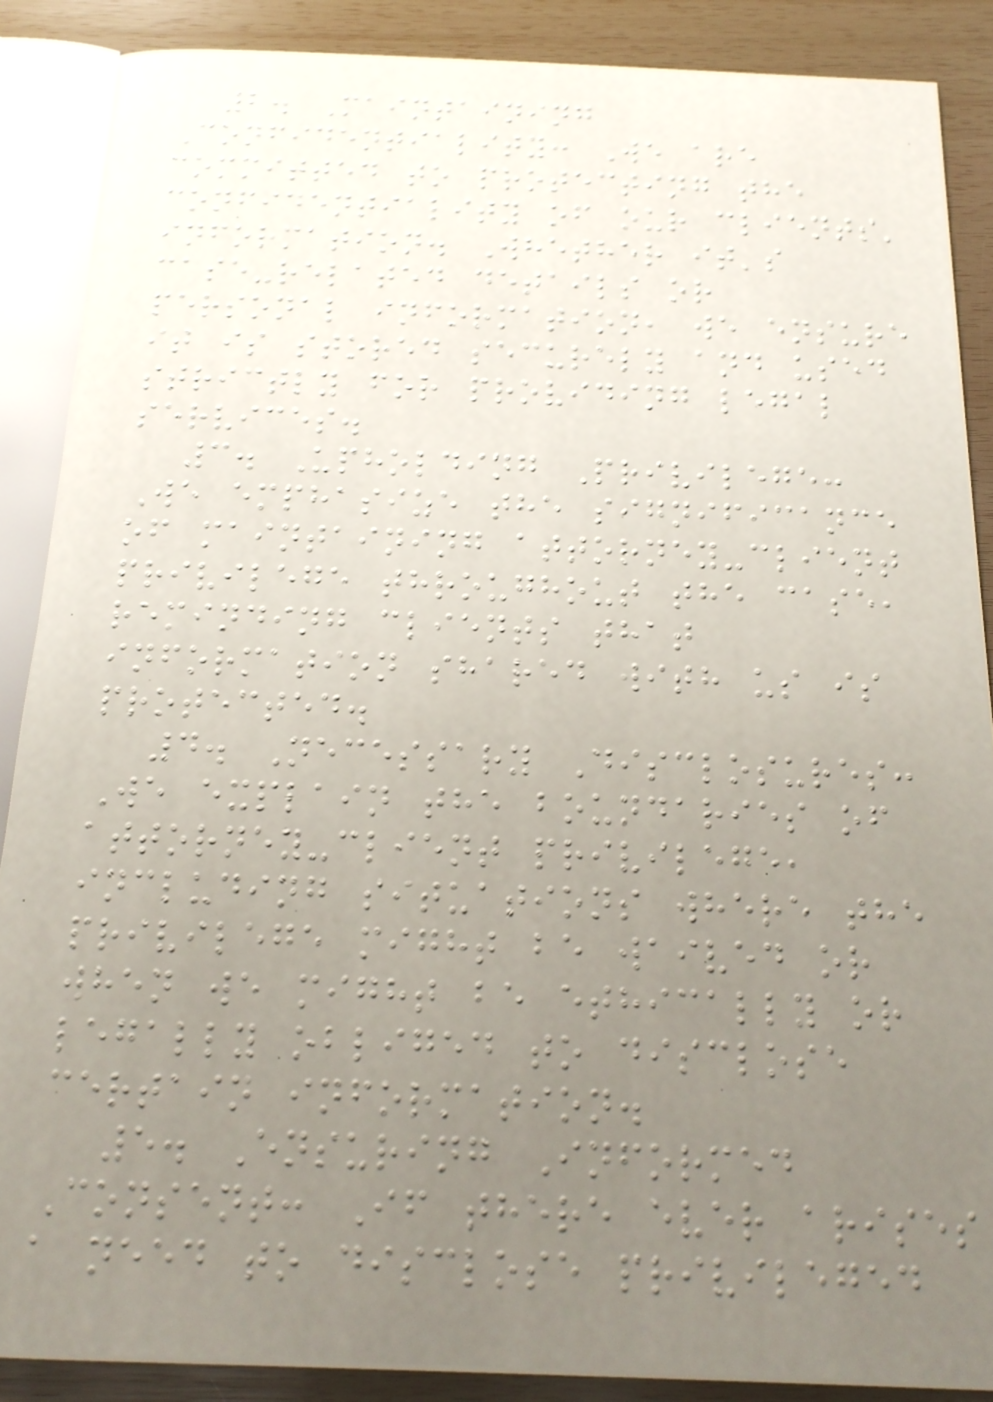2. Maintaining
Confidentiality: We are
committed to protecting the
confidentiality of our clients'
information. Whether it's
case-related details or
personal information, we ensure
it is stored securely and used
strictly for providing legal
services.
3. Upholding Privilege:
We emphasize the significance
of maintaining attorney-client
privilege throughout the case,
reminding clients that
information shared with us is
protected.
4. Necessary Disclosures:
We explain the boundaries of
attorney-client privilege,
including situations where the
privilege might be waived or
when we might be ethically or
legally obliged to disclose
certain information.
5. Ensuring Informed
Consent: If there ever arises
a need to disclose privileged
